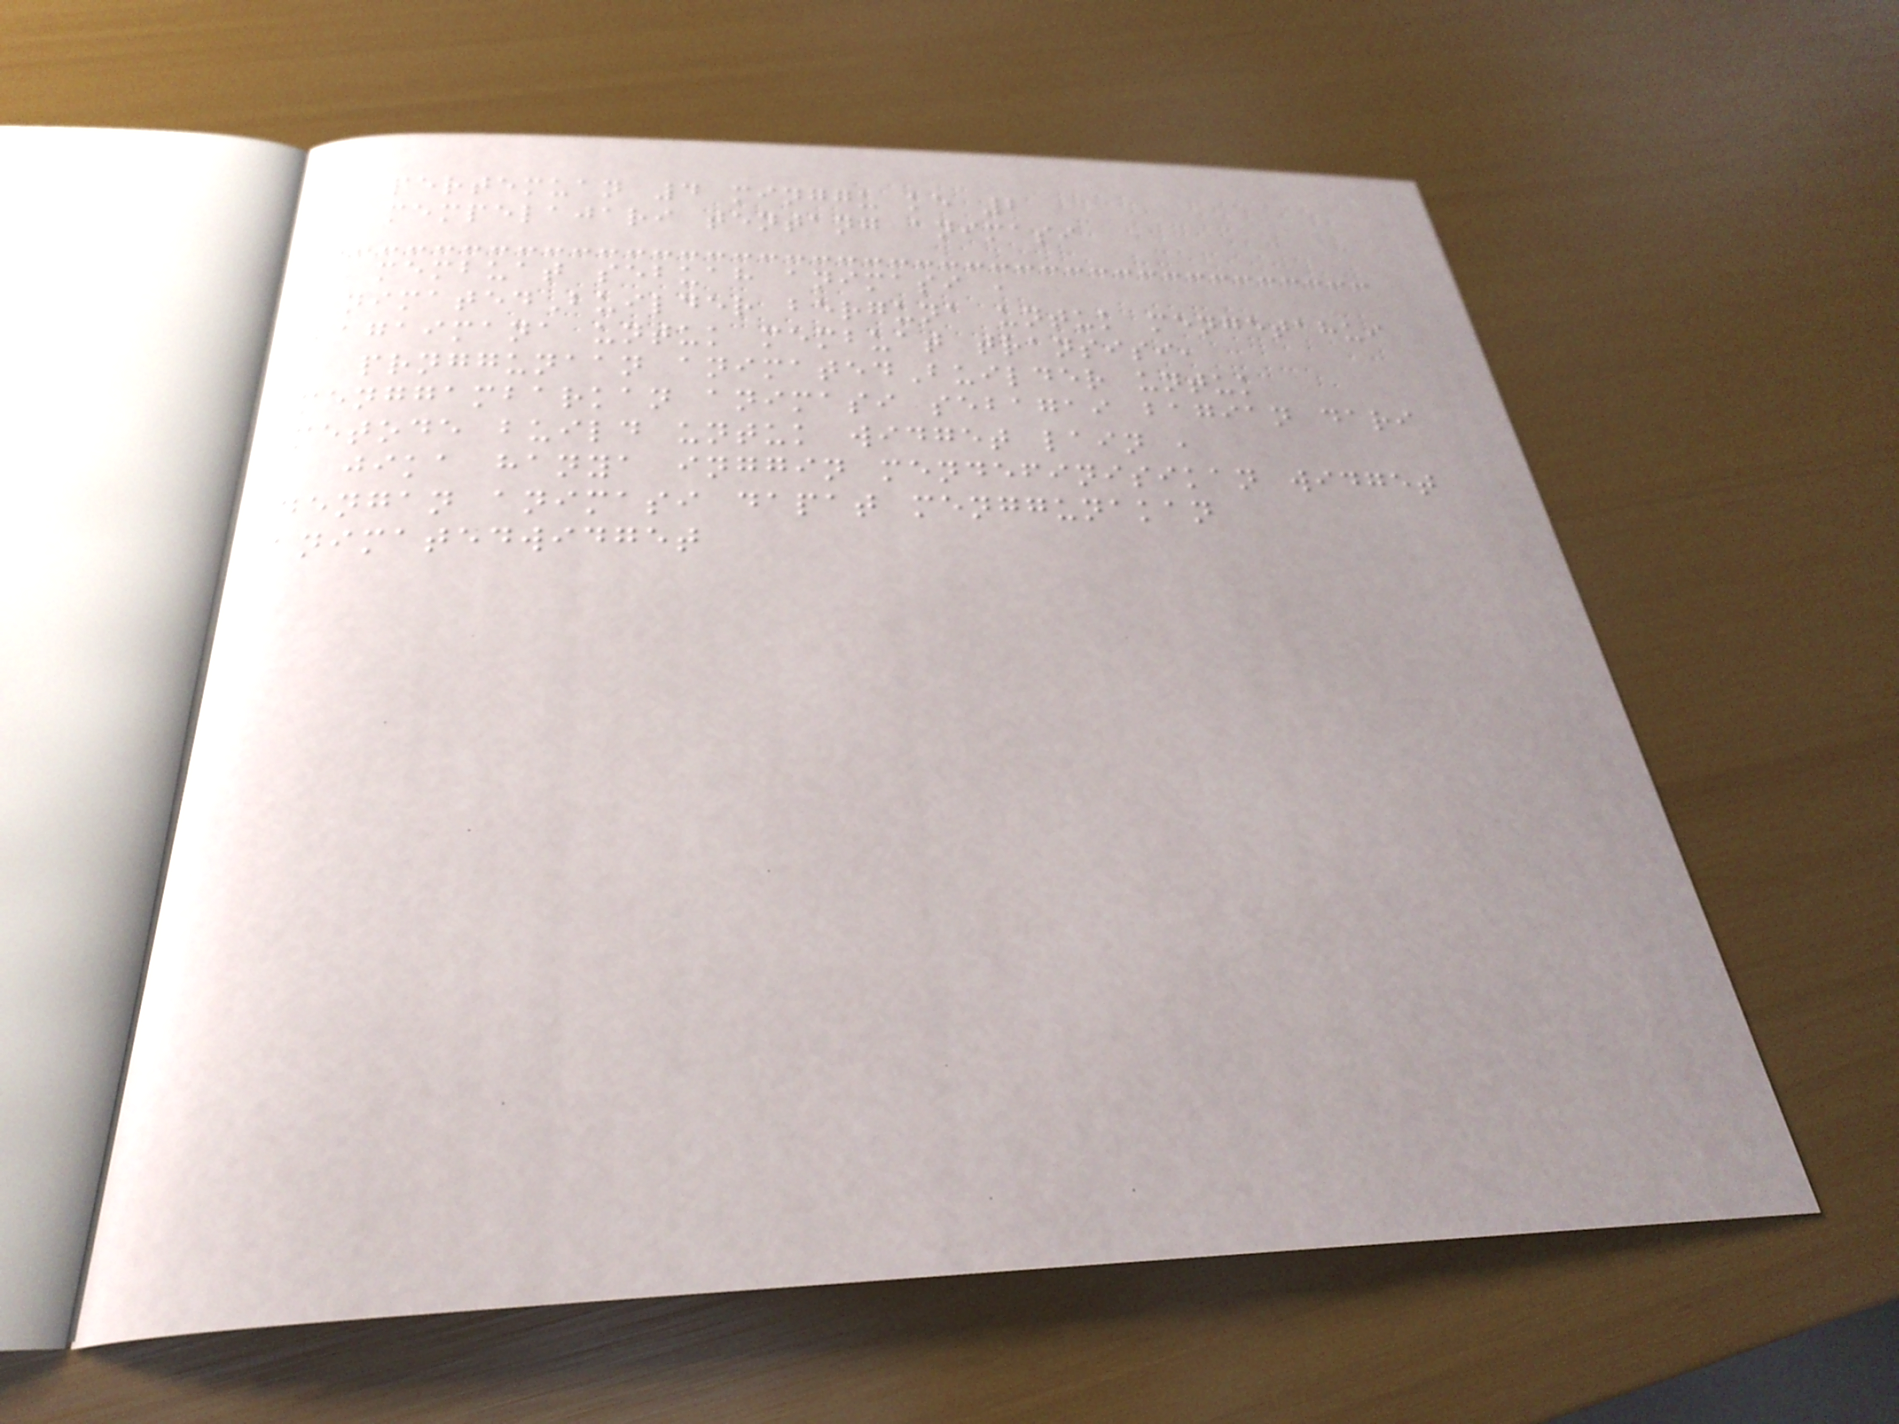pertemuan 4 minggu ke 2
mempelajari tentang animasi
membuat sebuah animasi ,
animatedBuilder berguna untuk mengetahui
bagaimana untuk membuat transisi,
prnggunaan animatedBuilder untuk
menggambarkan animasi sebagai bagian dari
metode build untuk widget lain ,
jika hanya inggin mendefinisikan widget
dengan animasi dapat menggunakan
animatedwidget
